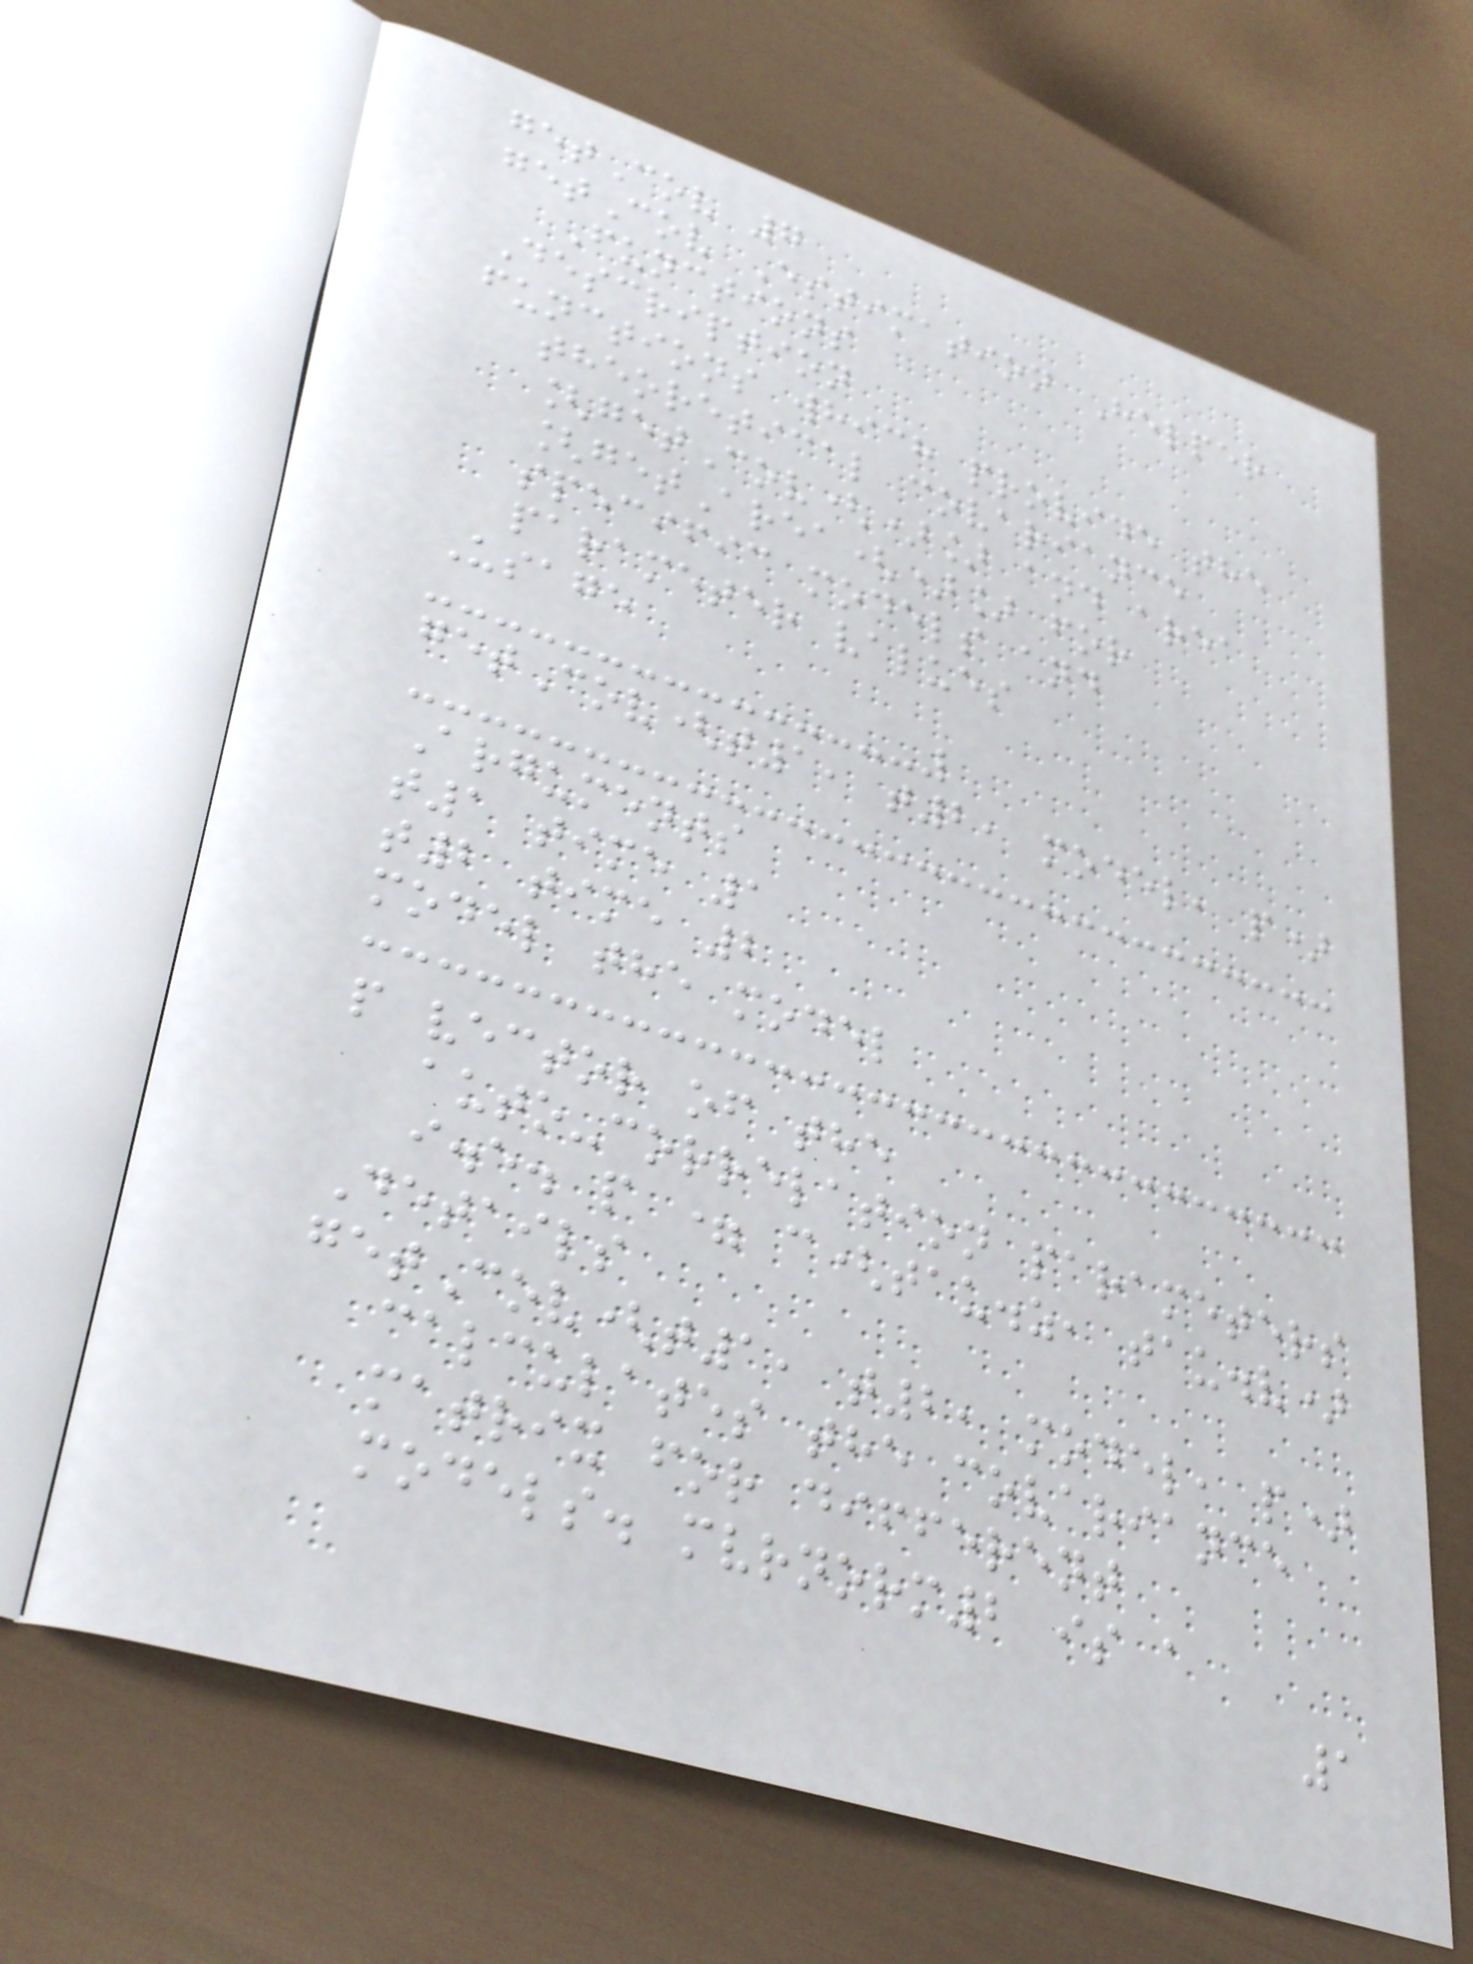getCov 7
getCov Estimation Helper
Functions
Description
functions which provide the
theoretical covariance
[getCov()] and area
[getArea()] for
specific models and
parameter values
Usage
getCov(t1, t2, model, p)
Arguments
t1 time 1
t2 time 2
model the model
p vector of the
auto-correlation parameters
i.e. p = c(tau.z, tau.v)
Details
getCov(t1, t2, model, p)
calculates the covariance
matrix for different
models. mvrnorm2 is a
1
